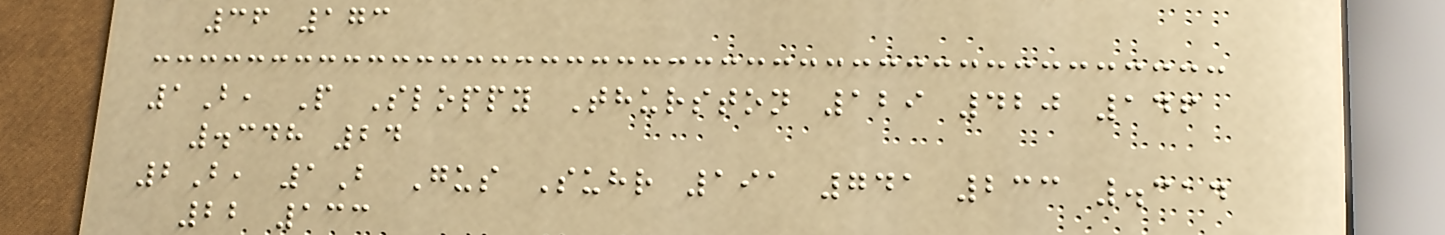36 173
1B, P Sloppy Thurston 129 420 146
.348 24
2B, 1B Gus Suhr 191 741 233 .314
22 133
